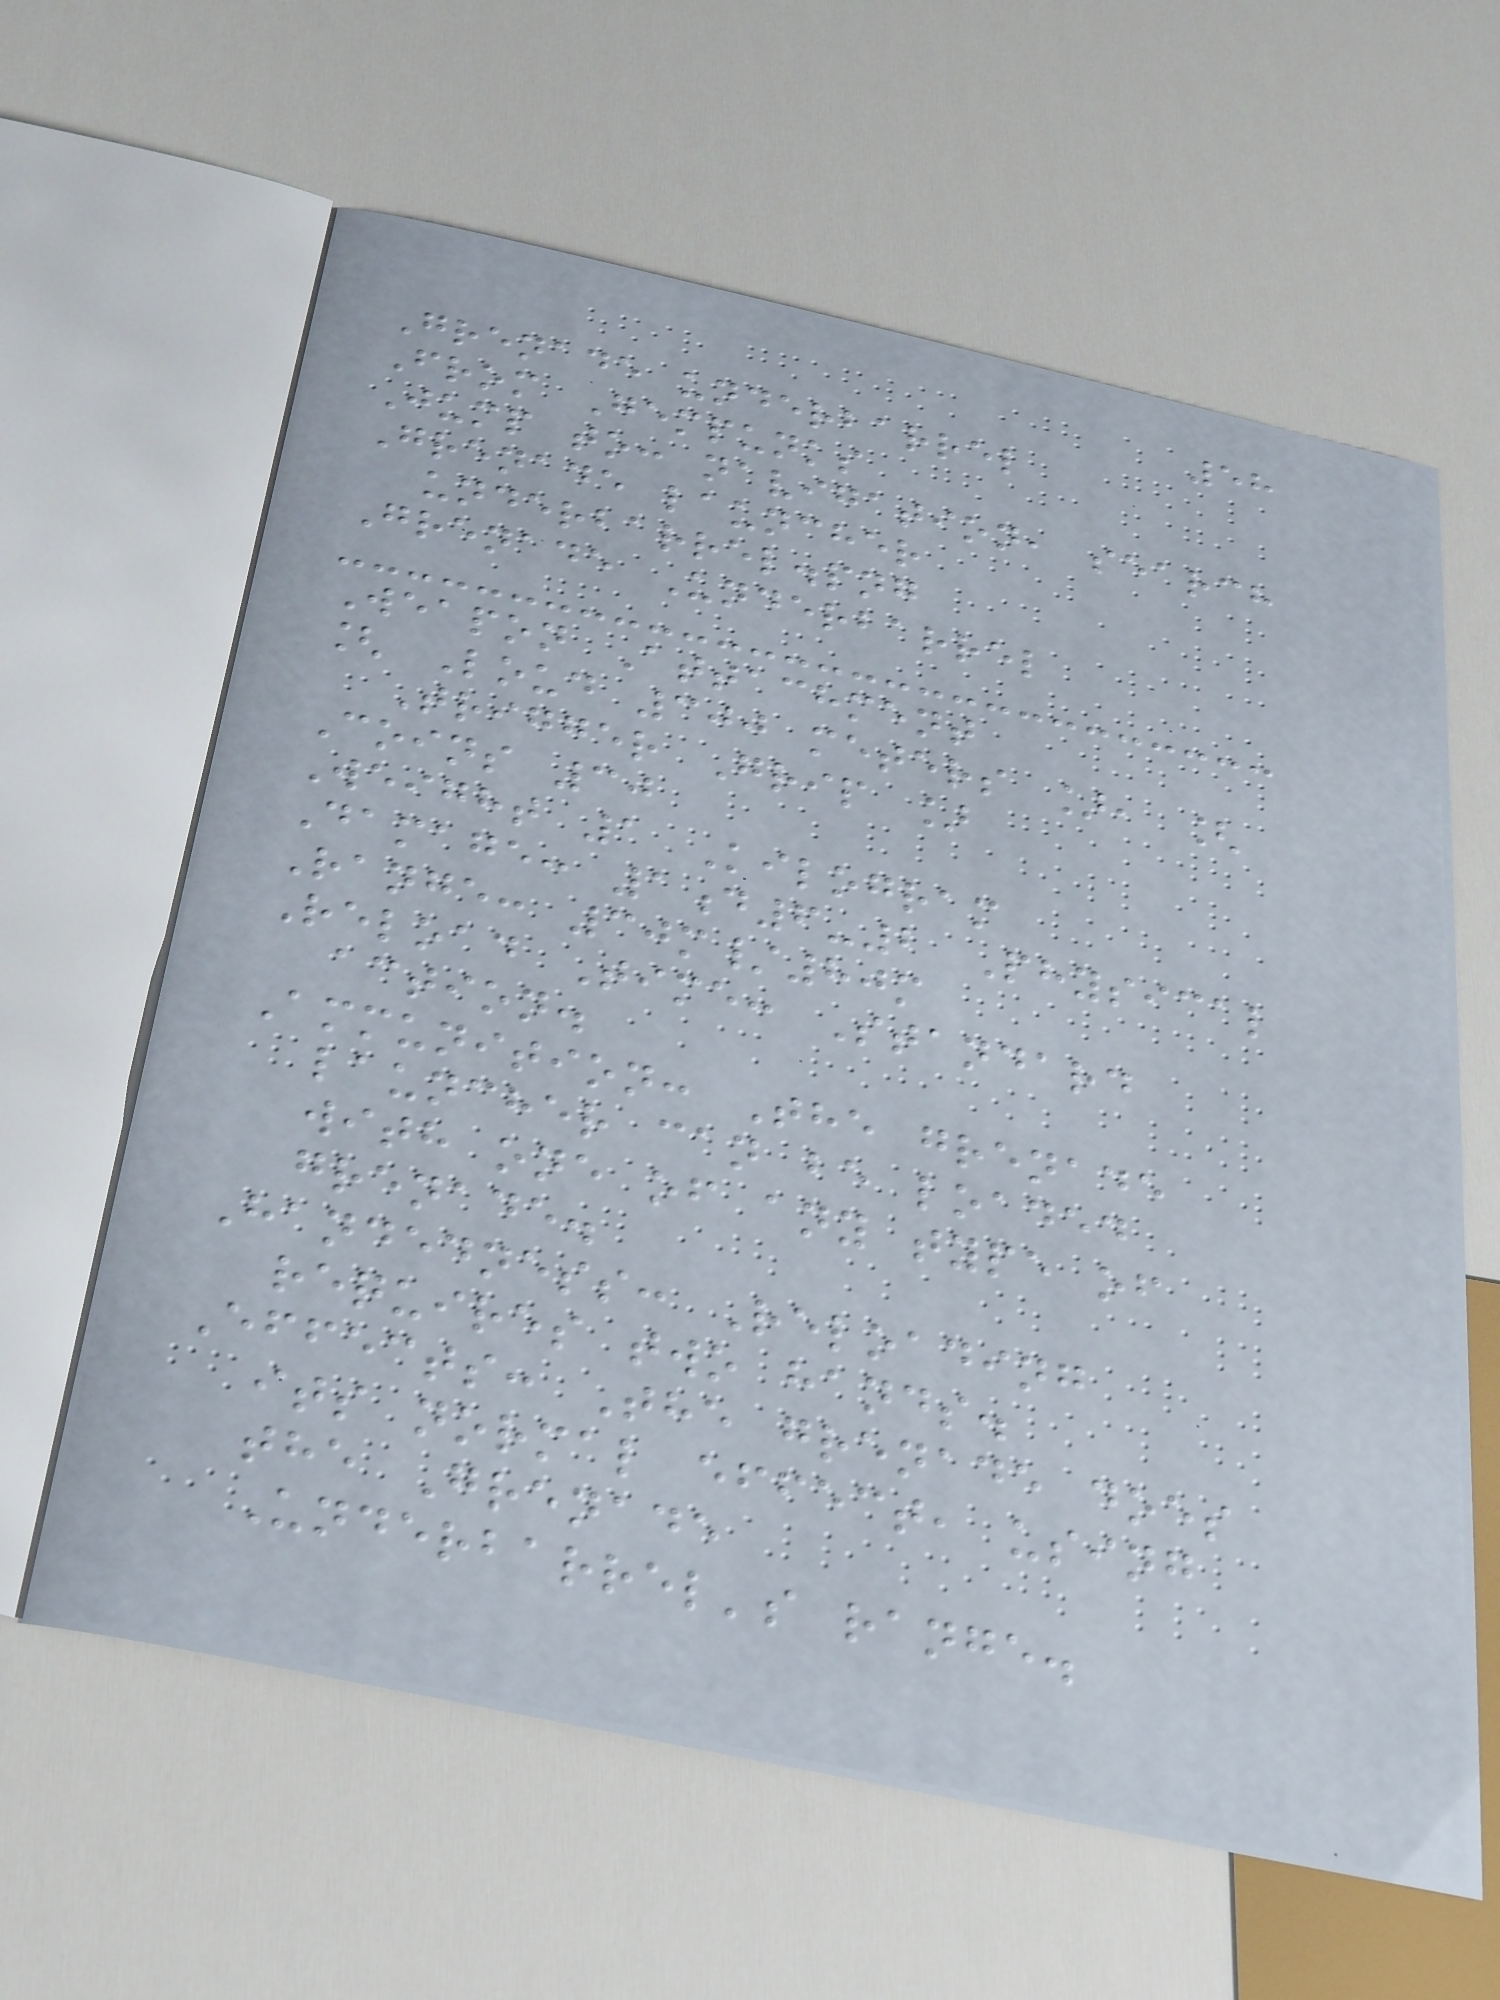58
Grenade underbarrel
From Gempunks
Jump to: navigation, search
Grenade launcher
underbarrel.png
Grenade Underbarrel
Weapon Attachment
[ Loud 300 meters ], [
Trigger Grip ]
Coins 30
Weight 1 Kilogram
Damage: 1d6-2 Physical
Range: 30m/80m
Reload Time: Standard
action.
Ammunition: The grenade
launcher can be loaded
with one of any type of
grenade.
Handedness: Reloading
requires two hands.
Effects: The grenade does
its normal effect, using
the Grenade
Underbarrel's range.
